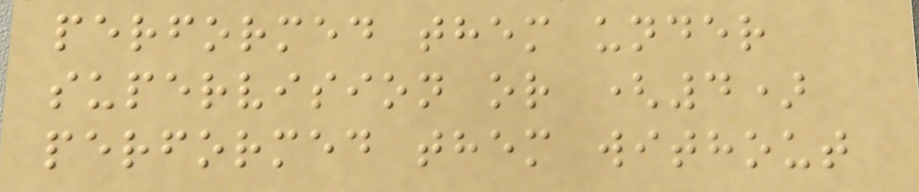performed them under
supervision or (4)
performed them without
